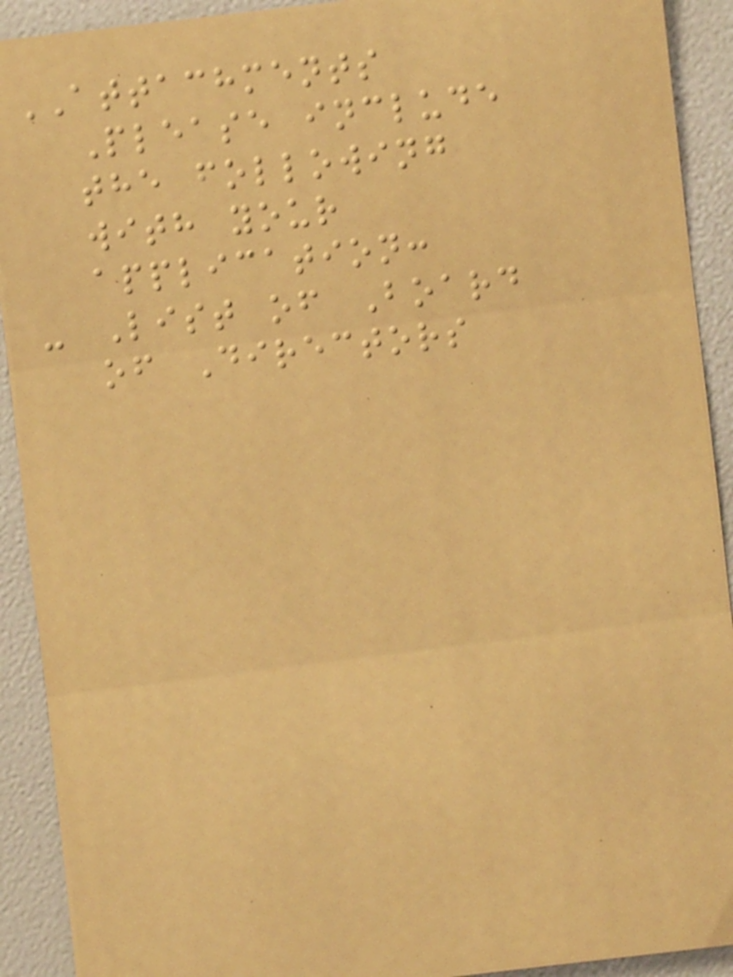ATTACHMENTS
Please include
the following
with your
application:
- List of Board
of Directors
